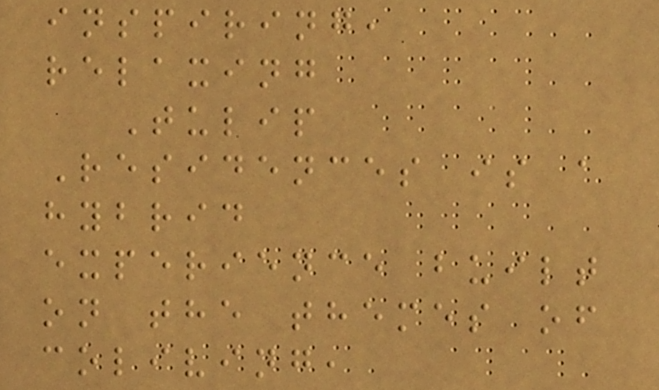inspiring,
relaxing
Tulip
Residences is a
hybrid
experience built
on the themes of
coliving,
